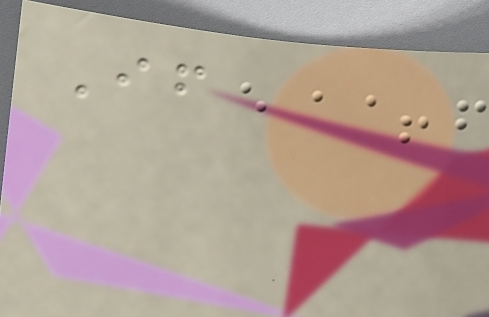If
